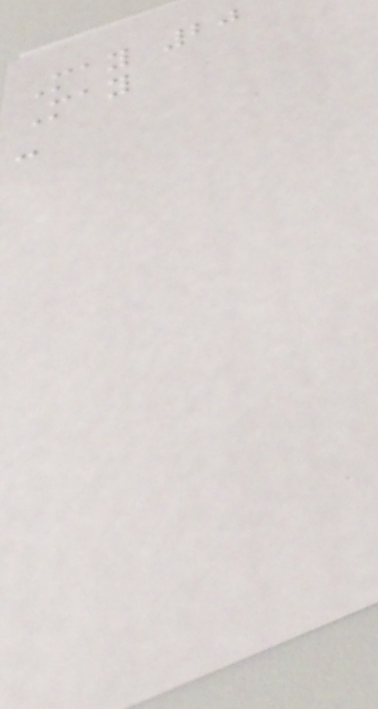May 20
May
-
